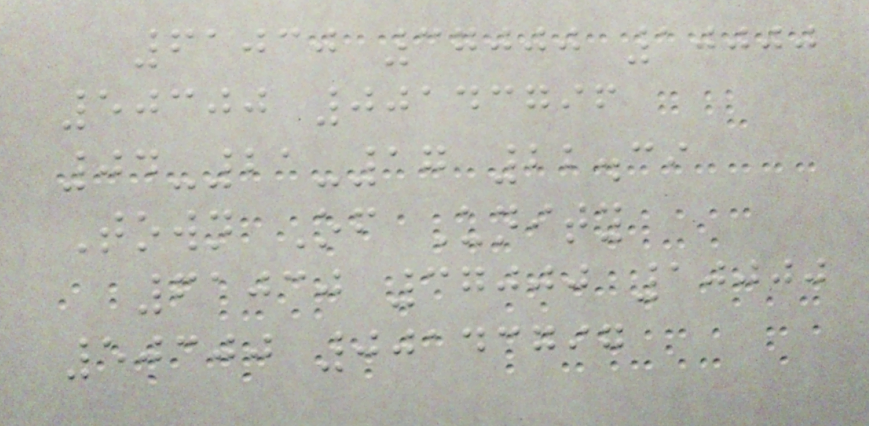61030 37000 10000
50300 00143796
04-21-17 22.39
Town Of Unity
61030 37000 10000
50300 00143797
